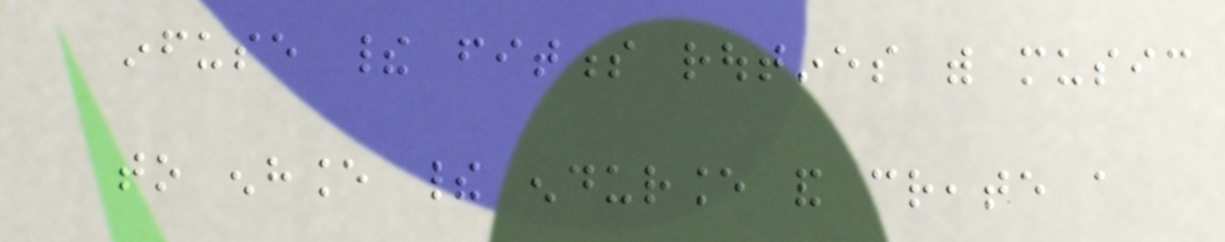infuse their fitness routines with music
to enhance their endurance and create a
